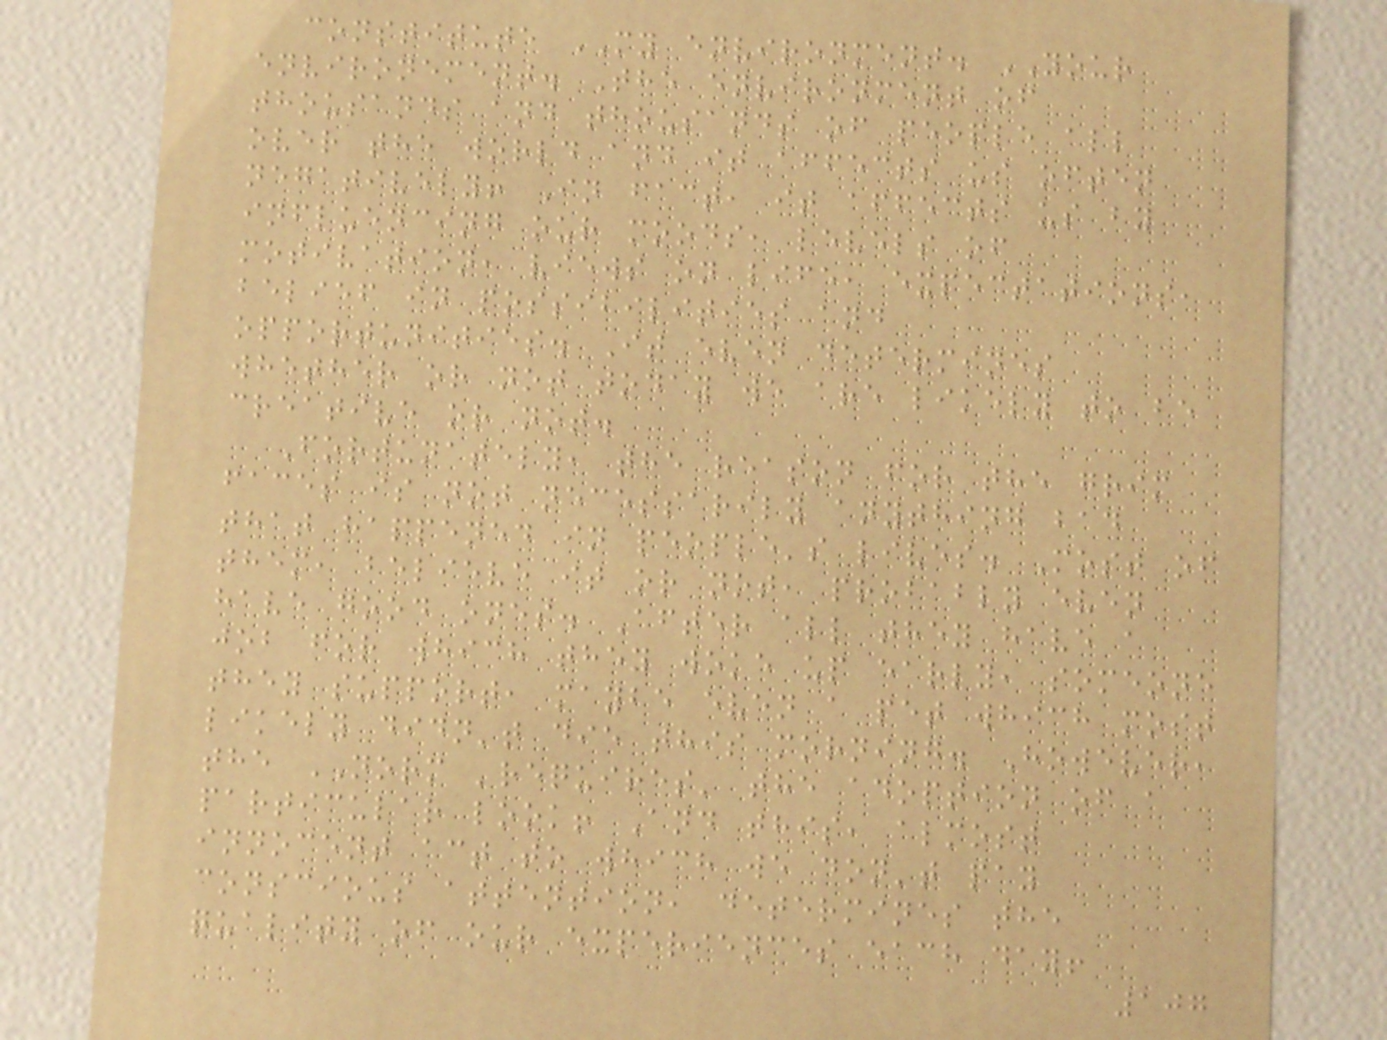constitute MY environment. YOUR
environement. The environment of
thousands and thousands of people all
over the world and it affects us often
negatively! In fact, it affects us by
influencing our moods, levels of
motivation, views on life, expectations,
belief in possibilities and
opportunities. It even determines
whether or not today we are likely to be
creative or not.
Fortunately, the reason for the grim
faces is not necessarily anything bad
that happened in people's lives. Most of
them, believe it or not, probably even
have good ones. After all they have a
job for which they woke up early, someone
they support, maybe even a pet which most
likely didn't die this morning. However,
the NORM 'requires' the adoption of a
particular look! And this, almost
innocent act to which we don't pay
conscious attention, determines the
quality of our experiences each day!
107
